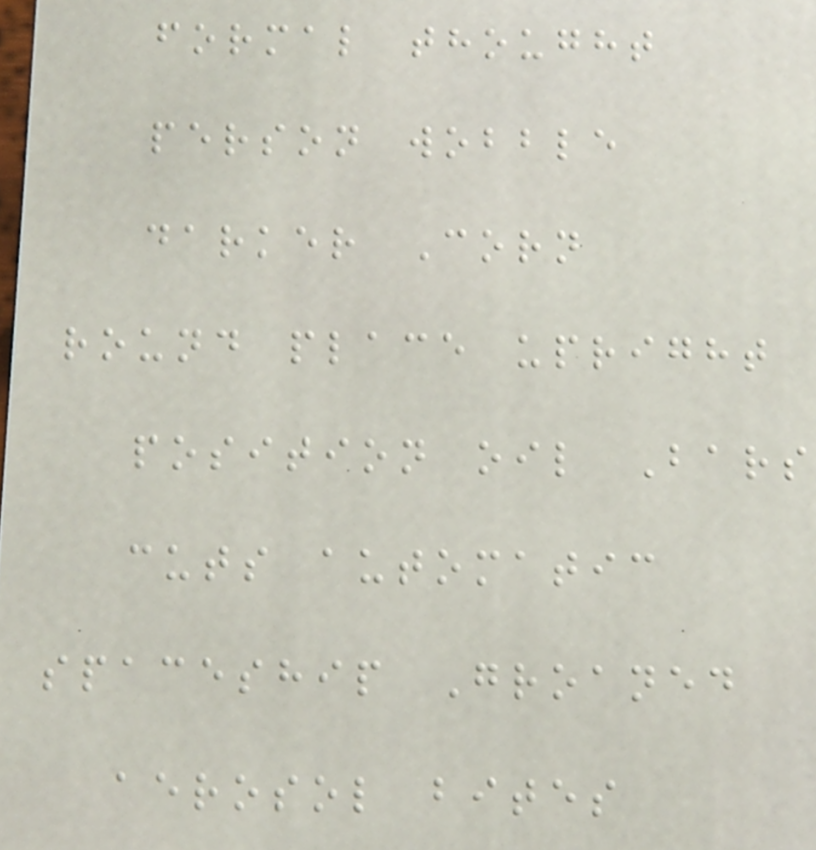formal thought
person wobble
darker Corn
round place upright
position oil Bars
cuts automatic
spaceship Groaned
aerosol bites
